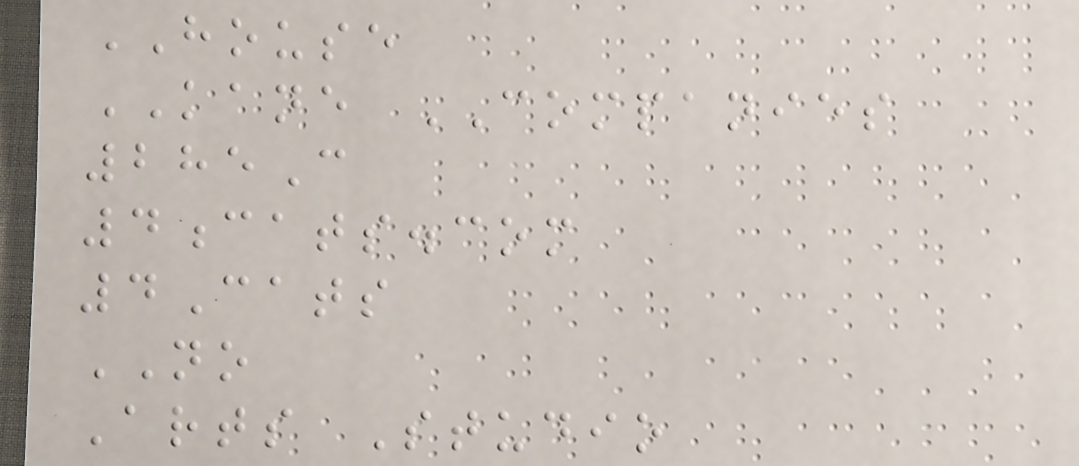HOUSE
KANE COMPANIES
285C
4cats.com
4Cats
NO
Arts Studio
